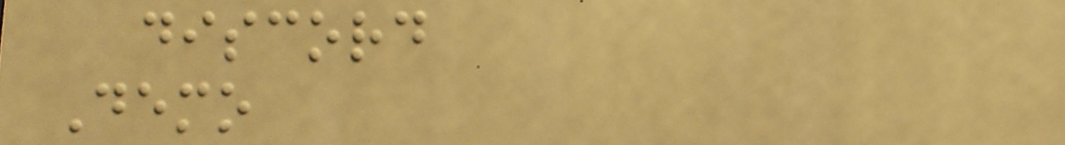discord
Demo
